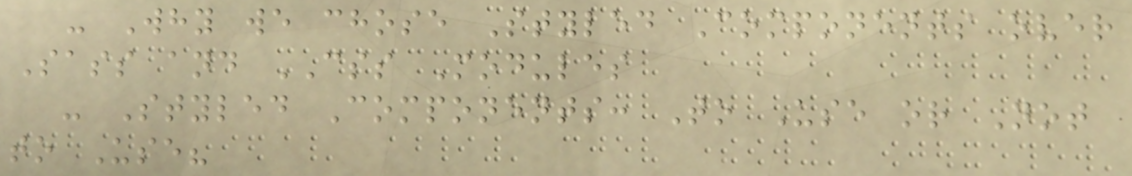- Why we chose Styled Components over
Sass and CSS Modules
- Styled Components: To Use or Not
to Use?
